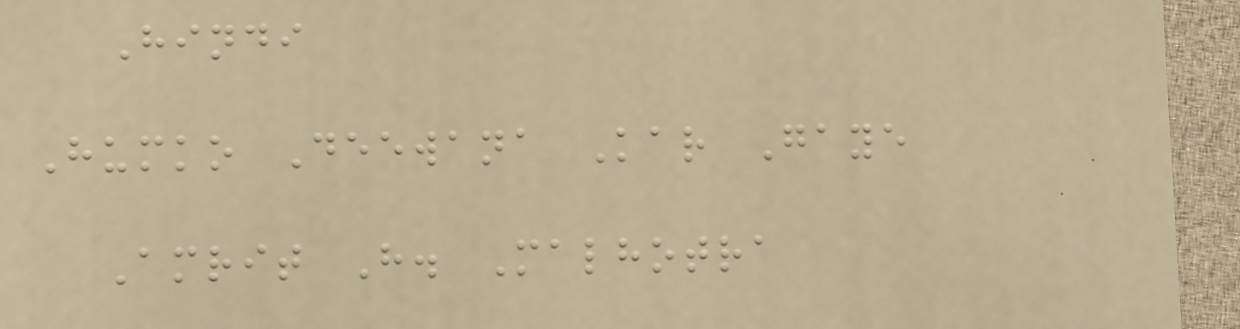Hindi
Humko Deewana Kar Gaye
Amrit H. Malhotra
